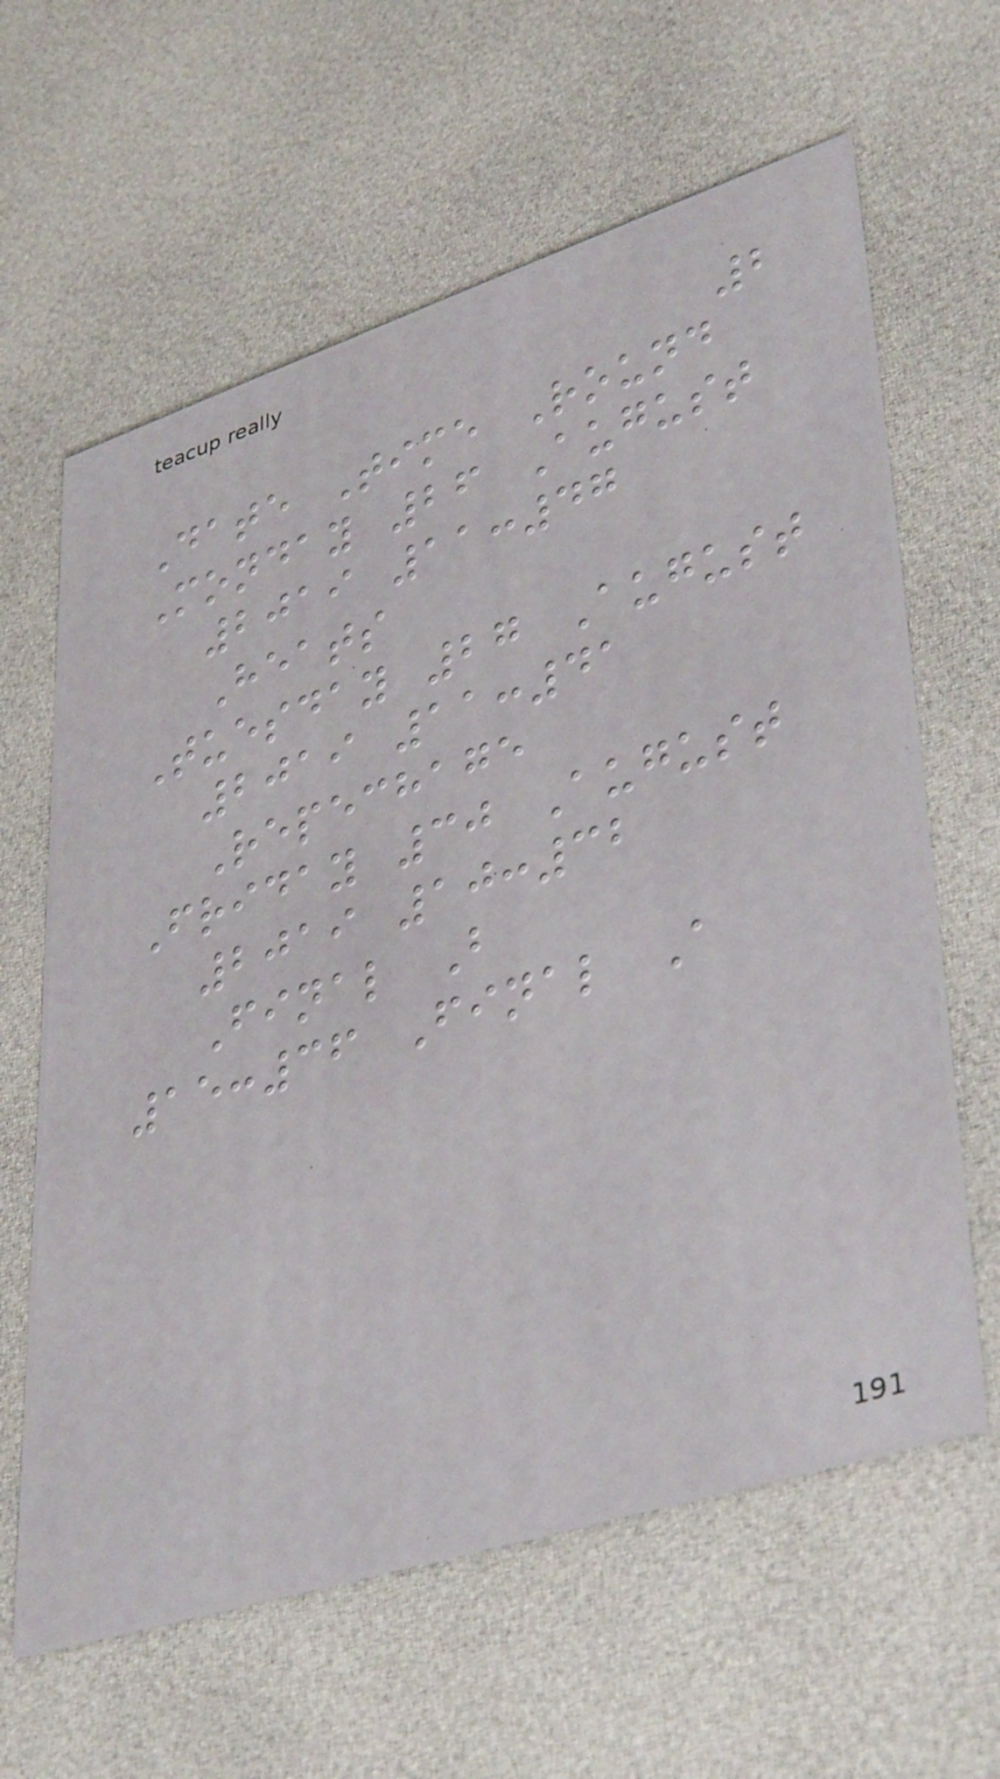2
Date Time Round
Monday 26 August
2019 11:47
Heats
Tuesday 27 August
2019 11:41
Repechage
Friday 30 August
2019 10:32
Final B
15:36 Final A
